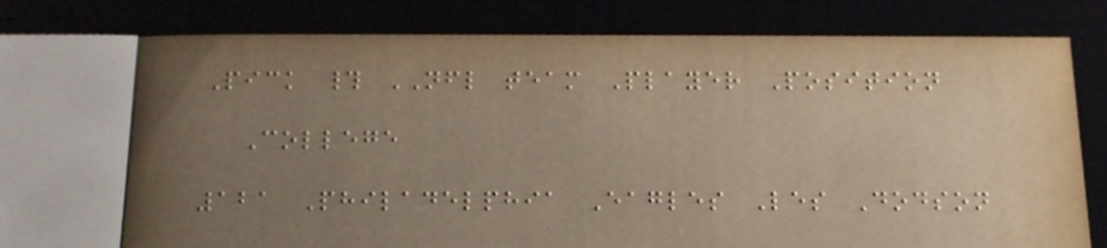Pick # NFL team Player Position
College
121 Philadelphia Eagles Les Dodson
